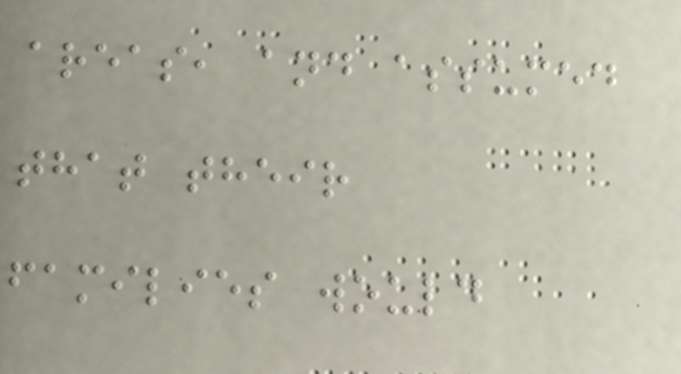areas, and assumed
that their
families would
